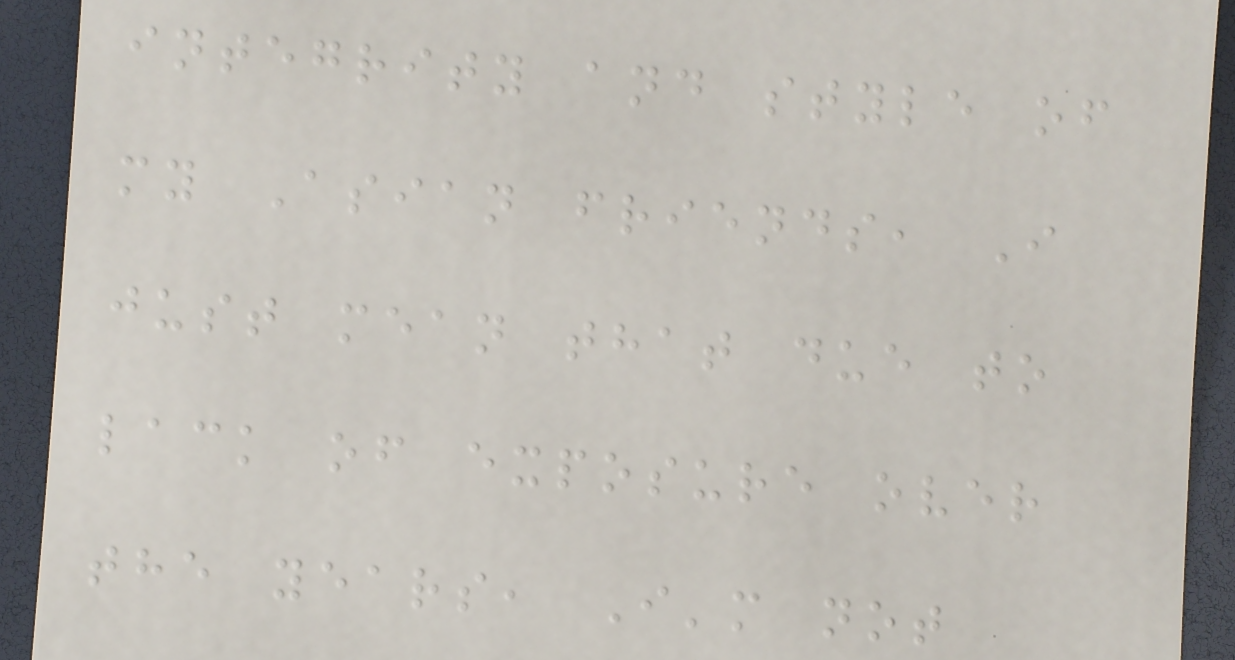integrity and style of
my Asian friends, I
just mean that due to
lack of exposure over
the years, I'm not
